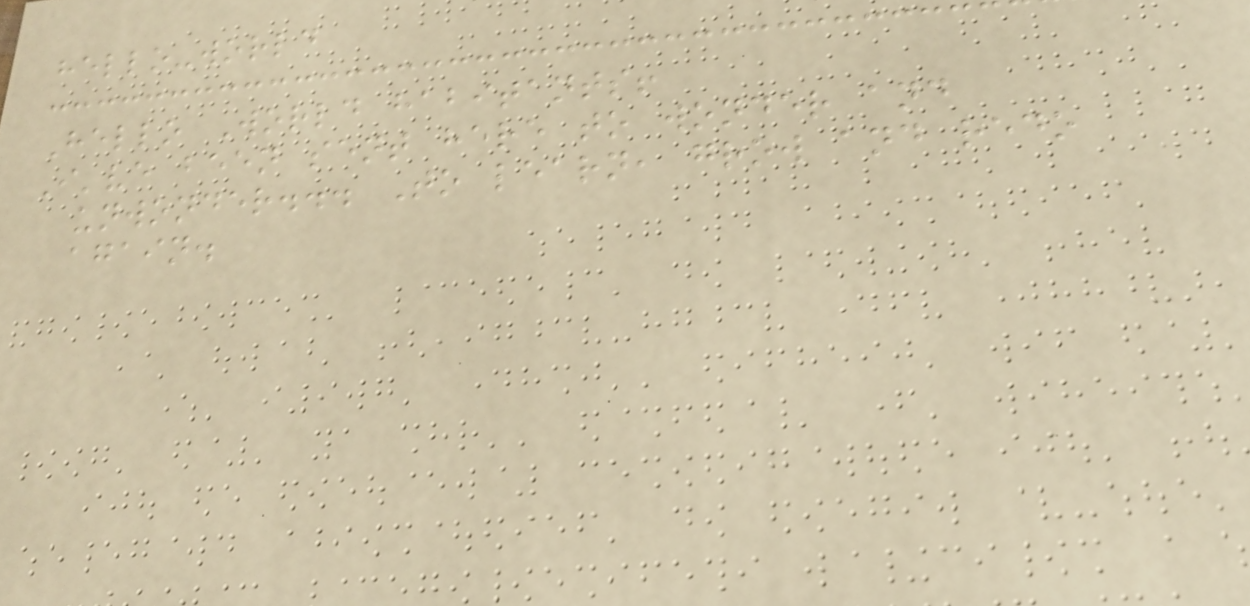hello-world
Hello World habitants!
I've been sent here to wonder and
unwonder... To learn, grow and redo
again.
